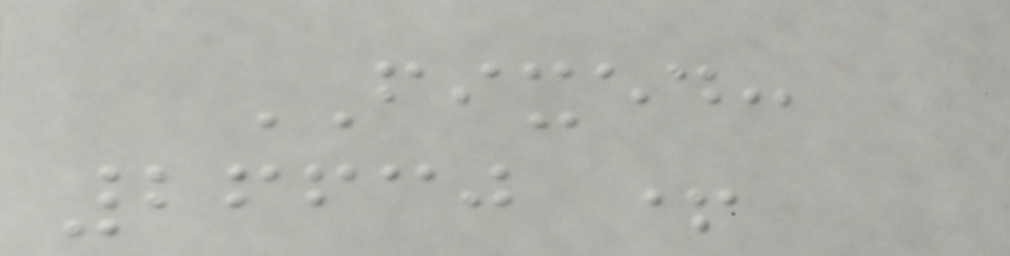FIXED:
26630 +
